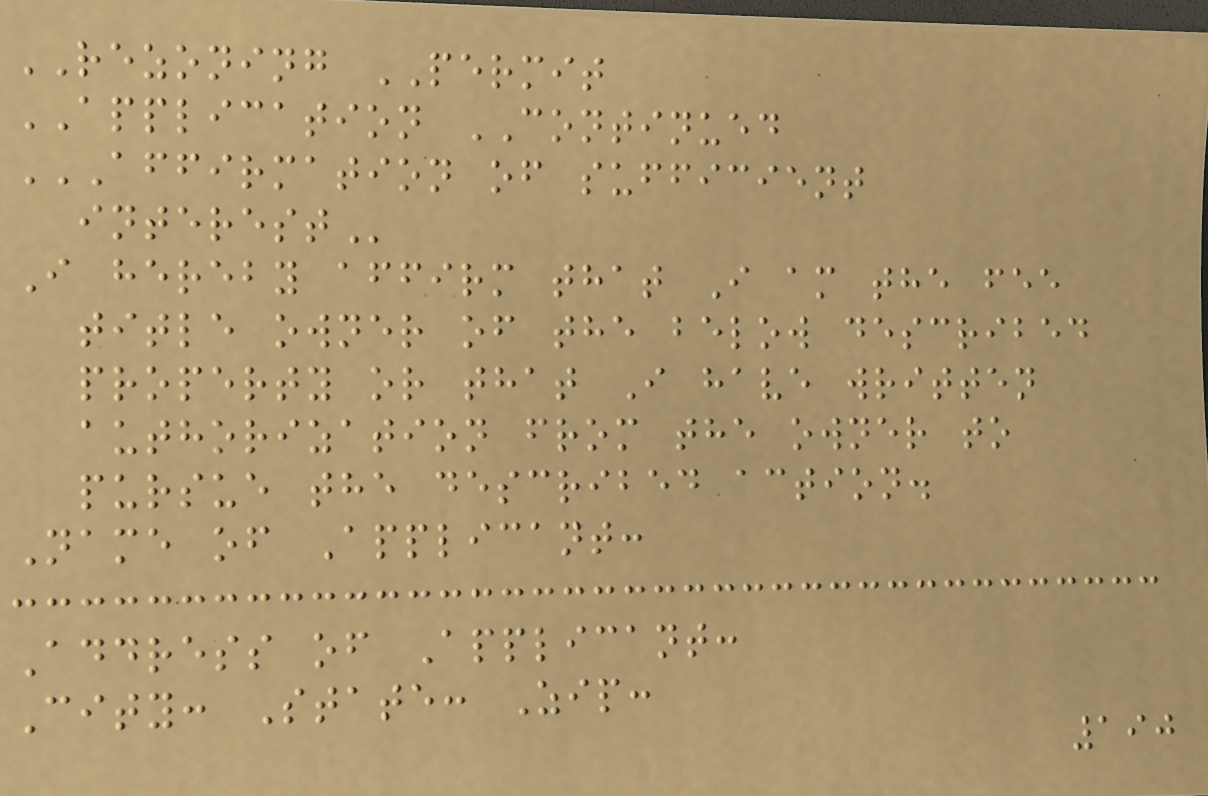REZONING PERMIT
APPLICATION CONTINUED
AFFIRMATION OF SUFFICIENT
INTEREST
I hereby affirm that I am the fee
title owner of the below described
property or that I have written
authorization from the owner to
pursue the described action.
Name of Applicant:
Address of Applicant:
City: State: Zip:
190
